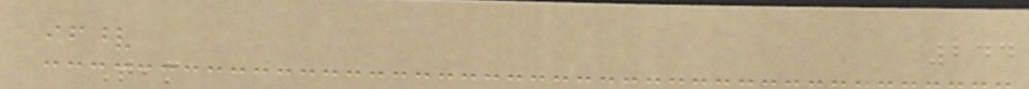244
Team
